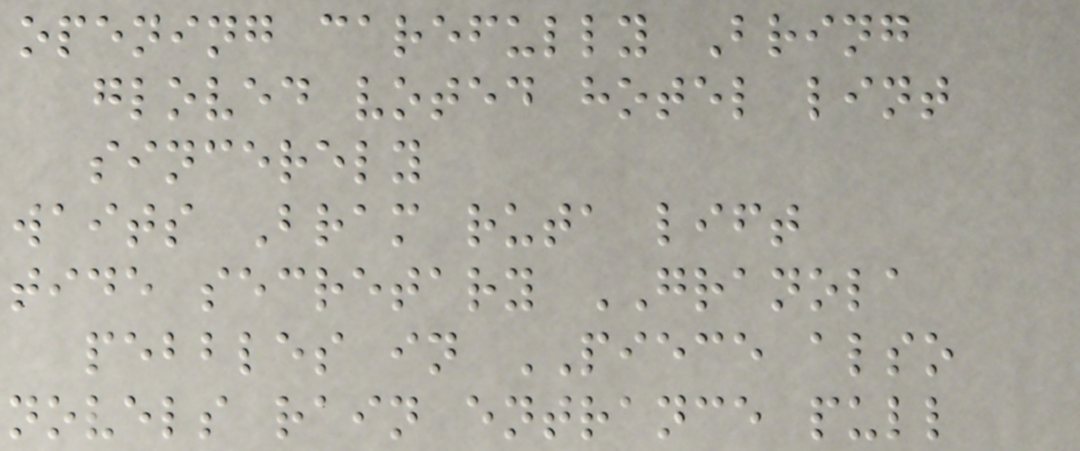opening carefully Bring
gloved voted hotel lint
sincerely
waits Bram ruta lift
tide secretary GRANOLA
pebbles in PIECE also
novels rain entrance pull
